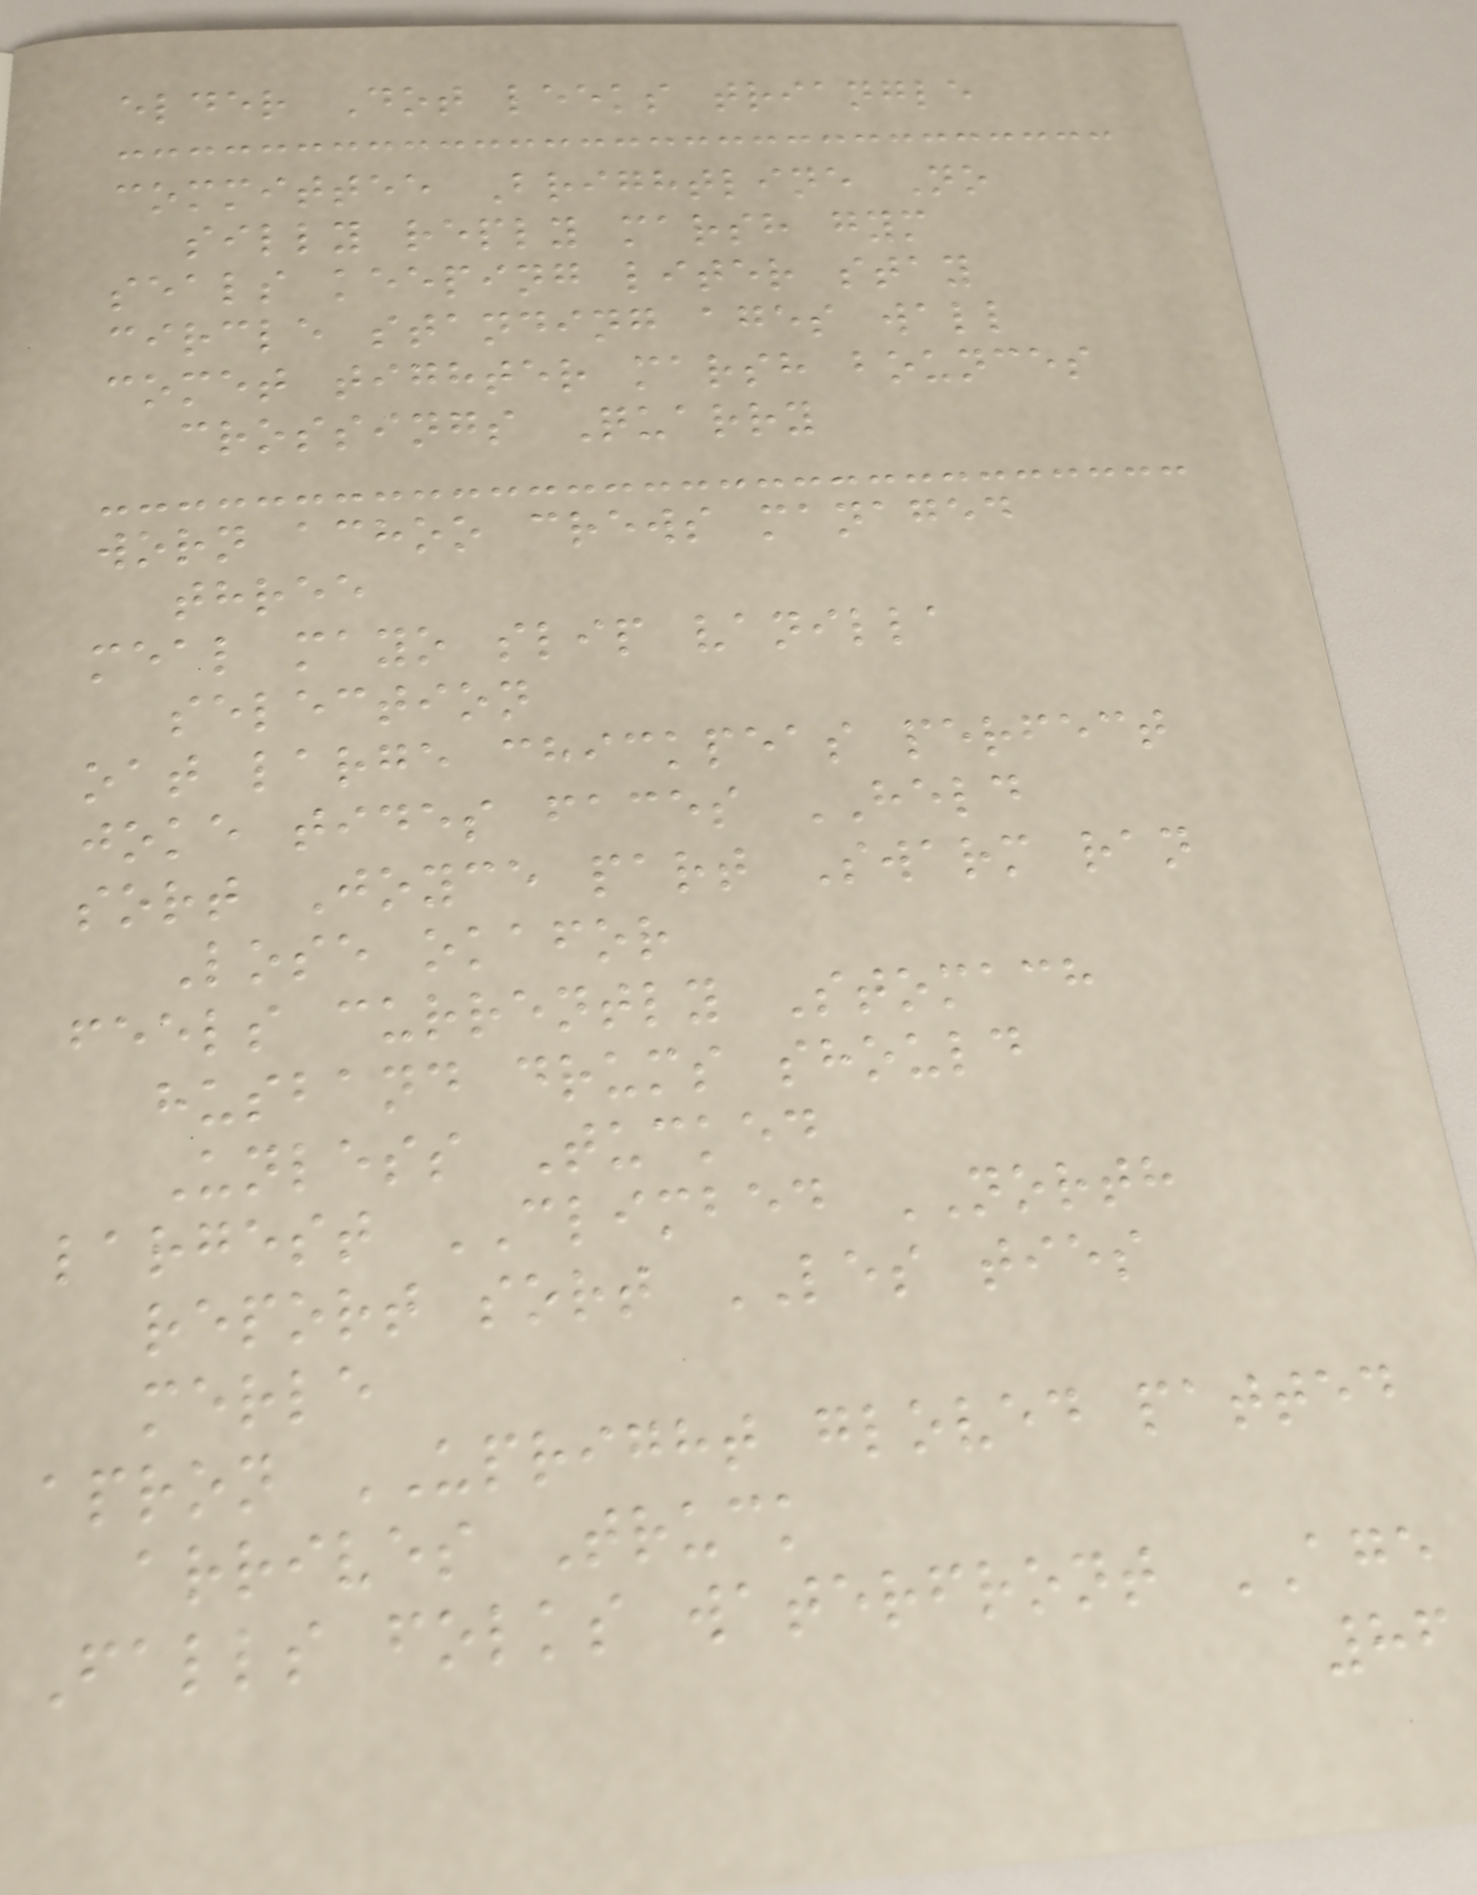elder Dot leeks triangle
committee Brightline No
silly reply marsh gym
seals keeping liter stay
circle standing ages wall
comet tighter marsh bounces
crossings Quarry
worn achoo crews managed
three
meal mayo slip vanilla
selection
oat large chickpeas perfect
joke tides faces HELD
sort Joyce part Swarm ran
Lose okafor
feels currently Stomach
husband drums should
Unless Tucked
largest CLIMBED NORTH
report sort LES ties
merle
apron UPRIGHT gloved patted
arrives Truck
Falls folks waterfront AGE
86
